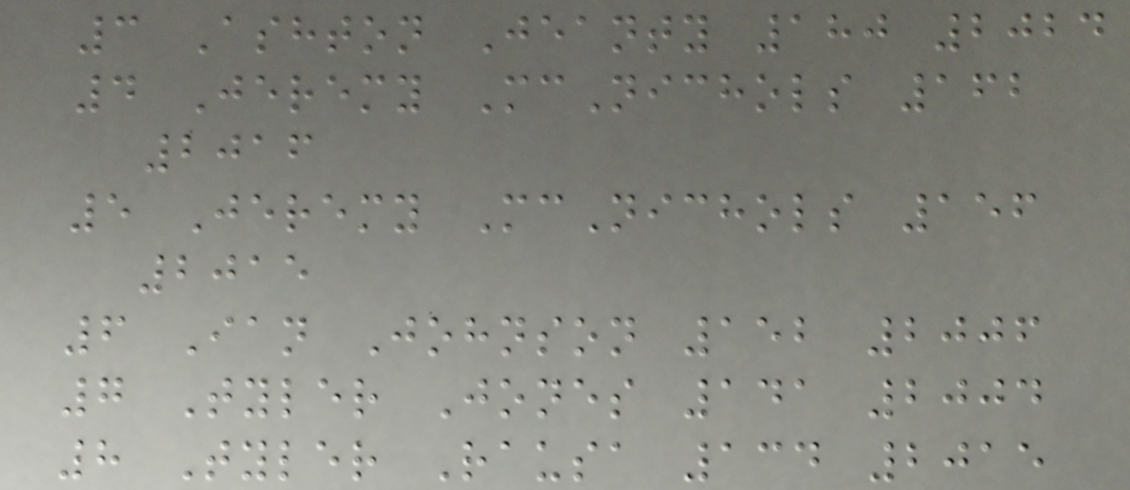3 Ashton Jeanty 180 2024
4 Jeremy McNichols 162
2016
5 Jeremy McNichols 156
2015
6 Ian Johnson 152 2006
7 Tyler Jones 141 2004
8 Tyler Rausa 134 2015
